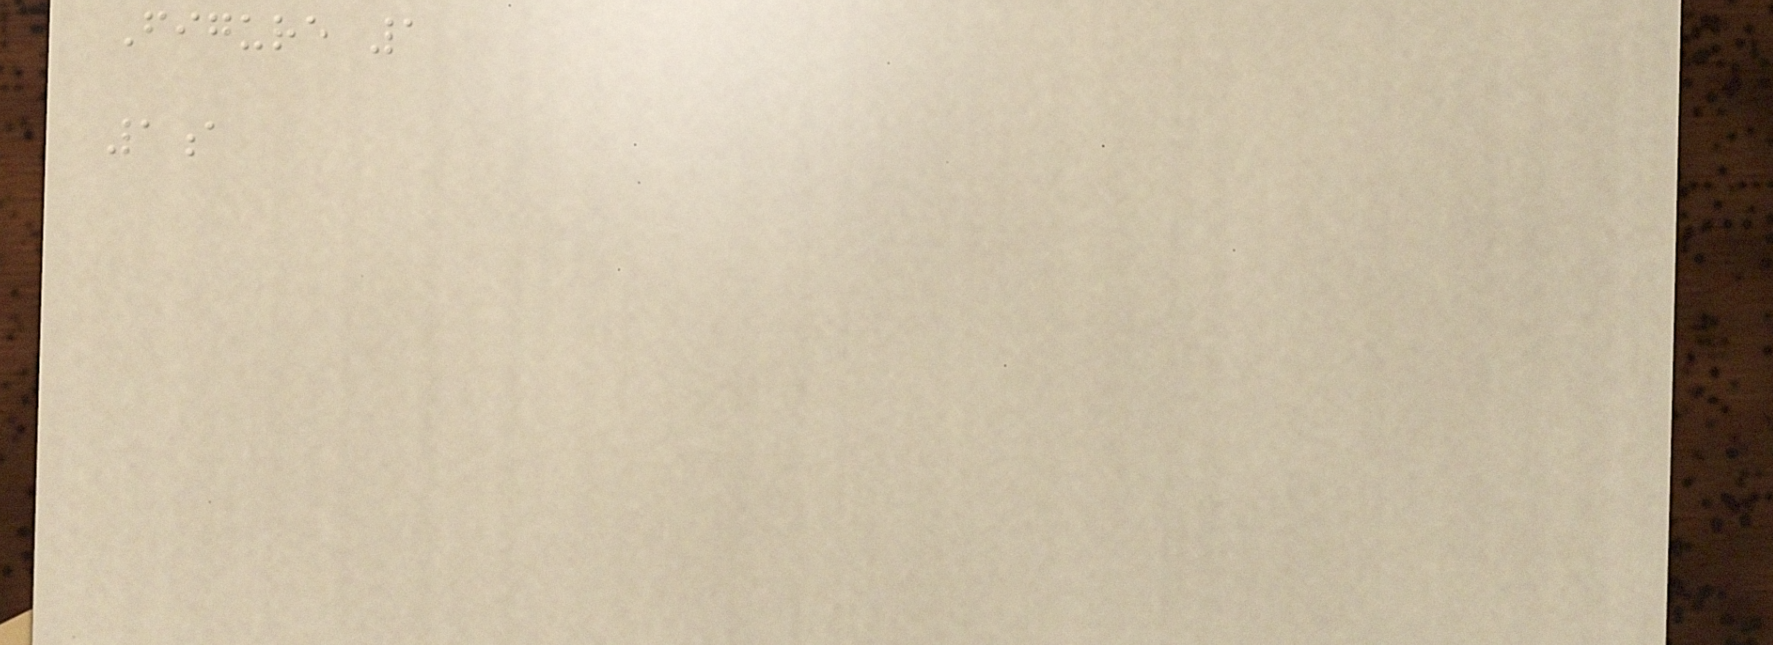Figure 1
1a
